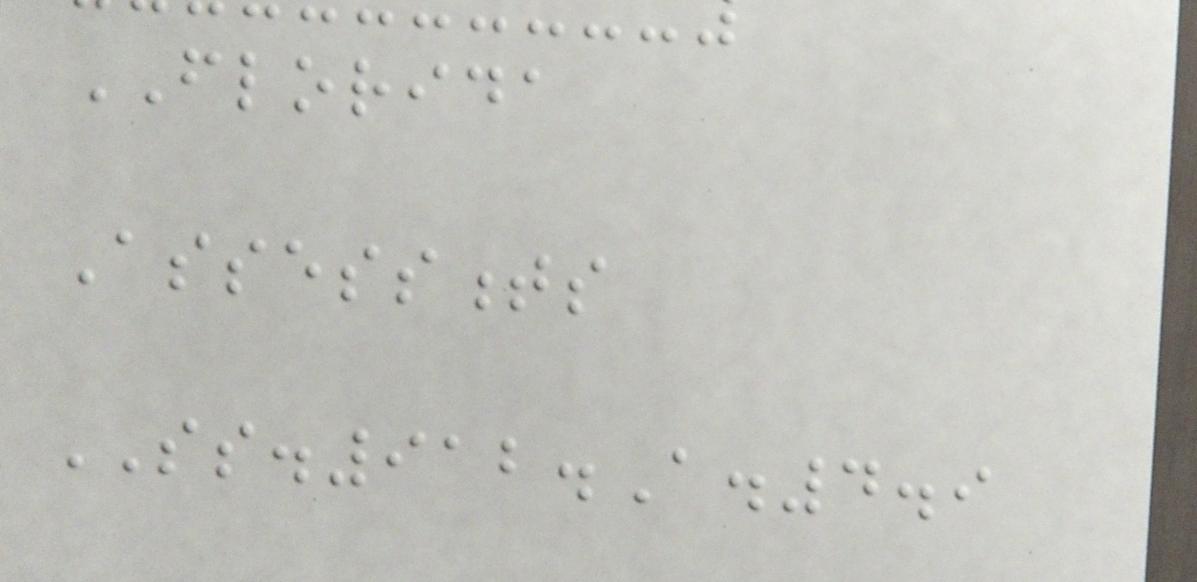FLORIDA
Assessments
SS.912.A.4.9
